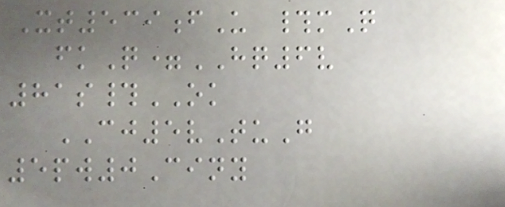Xt539fU #mQ
fkQ=HQ6v
81s#OK
CJ5vTuG
5pw0Ciny
